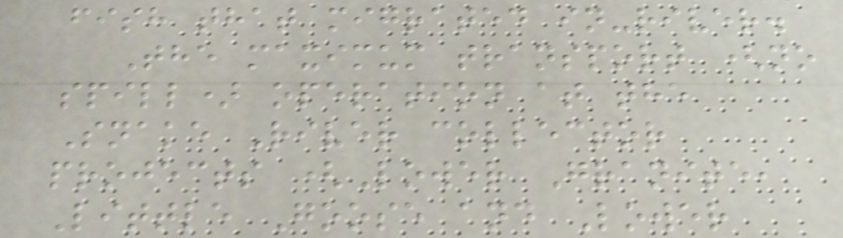fish that migrated in-river.
The maximum transport (no
spill) operation at the
Snake River collector
projects (Lower Granite,
Little Goose and Lower
